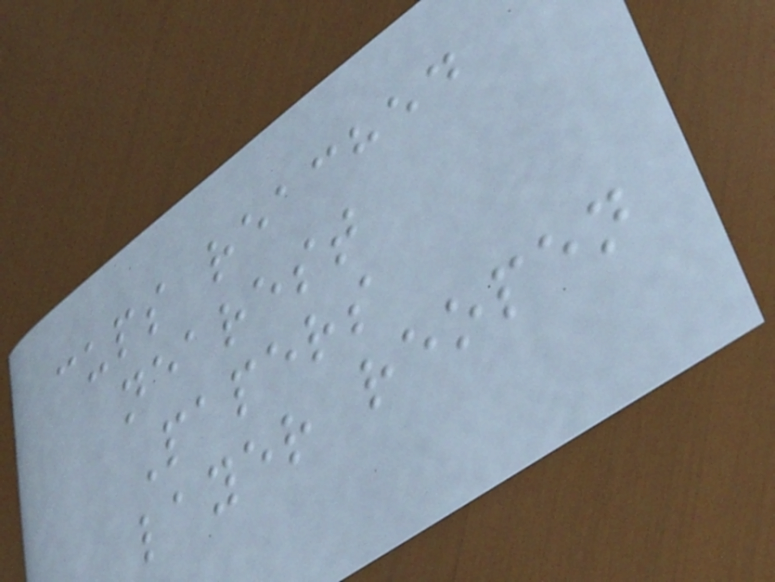cups reached
nearest
Papers
layer reopen
